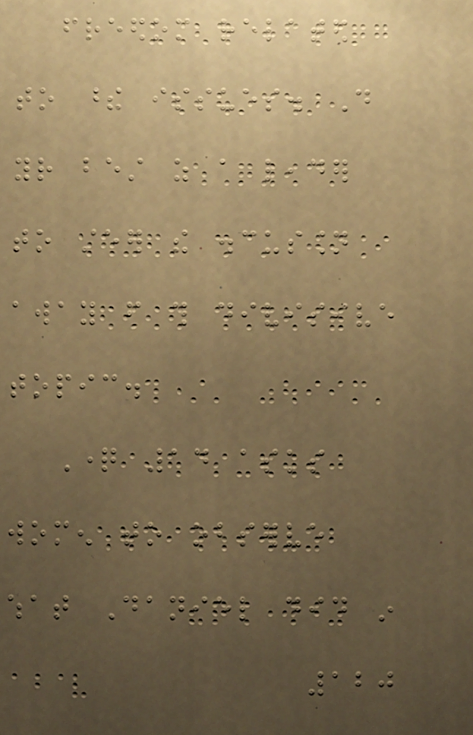freedom related
to these issues. Do
your best as a leader
to steer the discussion
away from this divisive
topic.
Question 14 asks
women to observe
what Daniel did in
120
